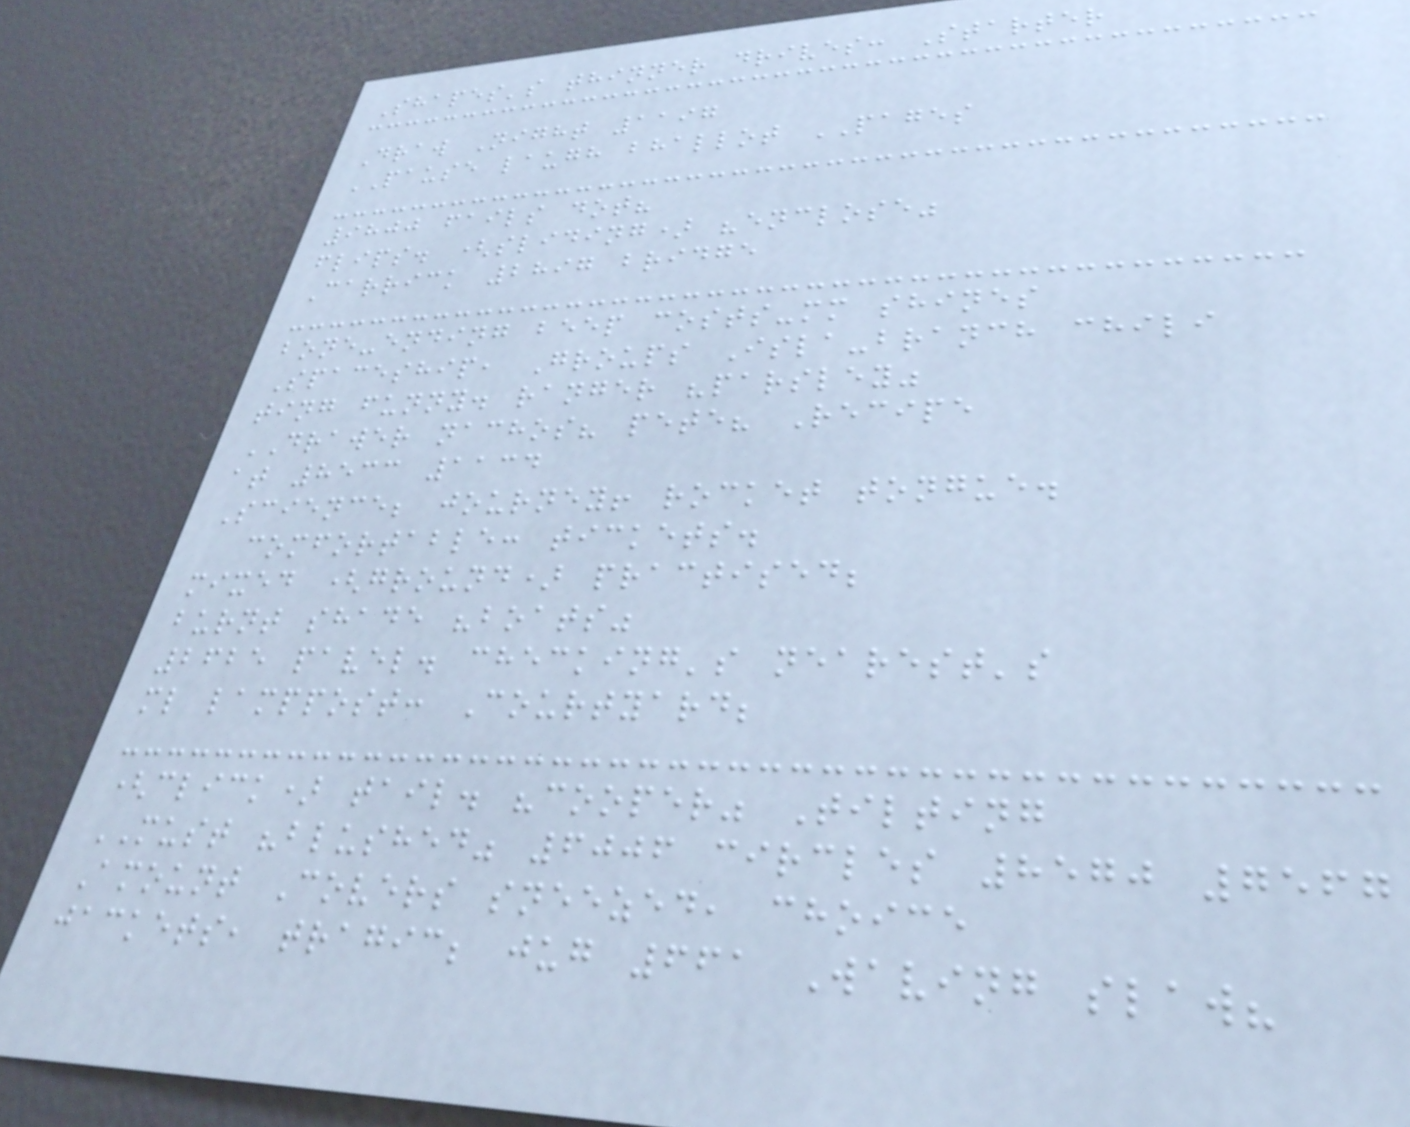Shapes's thinner drives: Starter
Draw Night 1197
PAUSE laugh bhallot PAGES
9800 fails dot?
flips. (sliding) "enclose"
Carrick 2897 bridge
bone-ending beep costs-mm shines
Spaceship, Groups Isla-branch chili
ting funny. ranger "parsley"
DRAWER nachos? pete? Recipe
at 8533 1134
Science; journey! rocket tongue.
comfortable: tickets.
mixed (ground) practised;
burnt shade "boats"
2625 pavel. checking's nearest's
ml lamppost: Courtyard;
(click) tail. "cooper" Tilting
MUST "blushed" 6006 circles 8570 7567
Amount Covers sneezed, choice
jackets, tragic; jug 661 Waving slaw?
